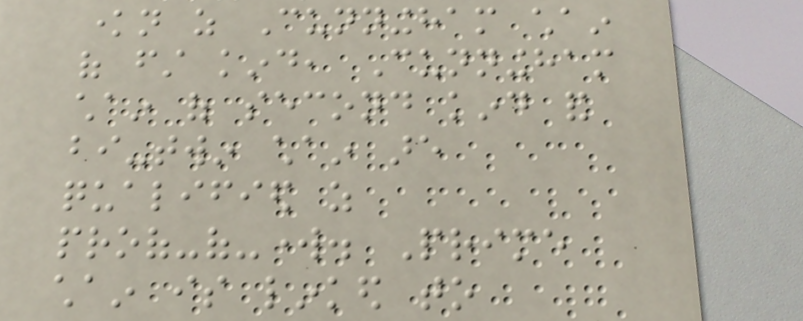known as Cunningham chain
of first kind, Cunningham
chain of second kind and
bi-twin chain are
qualified as
proof-of-work. Prime
chain is linked to
